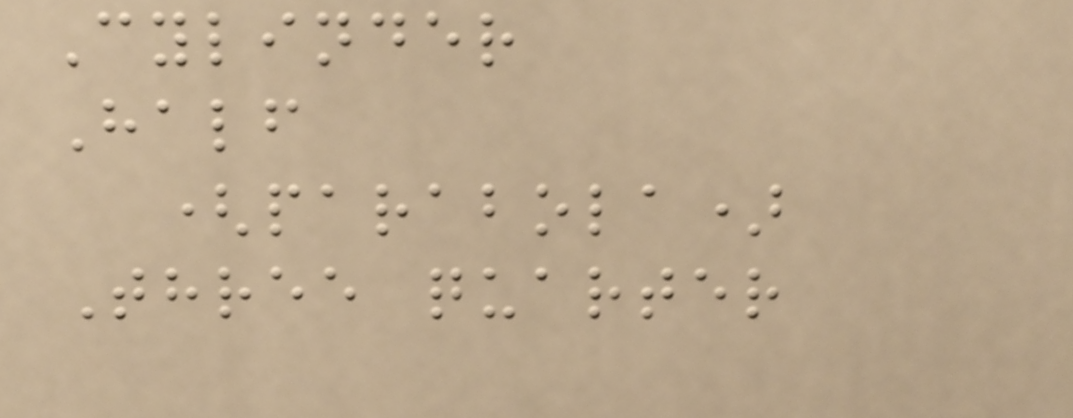Cylinder
Half
(parabola)
Three quarter
